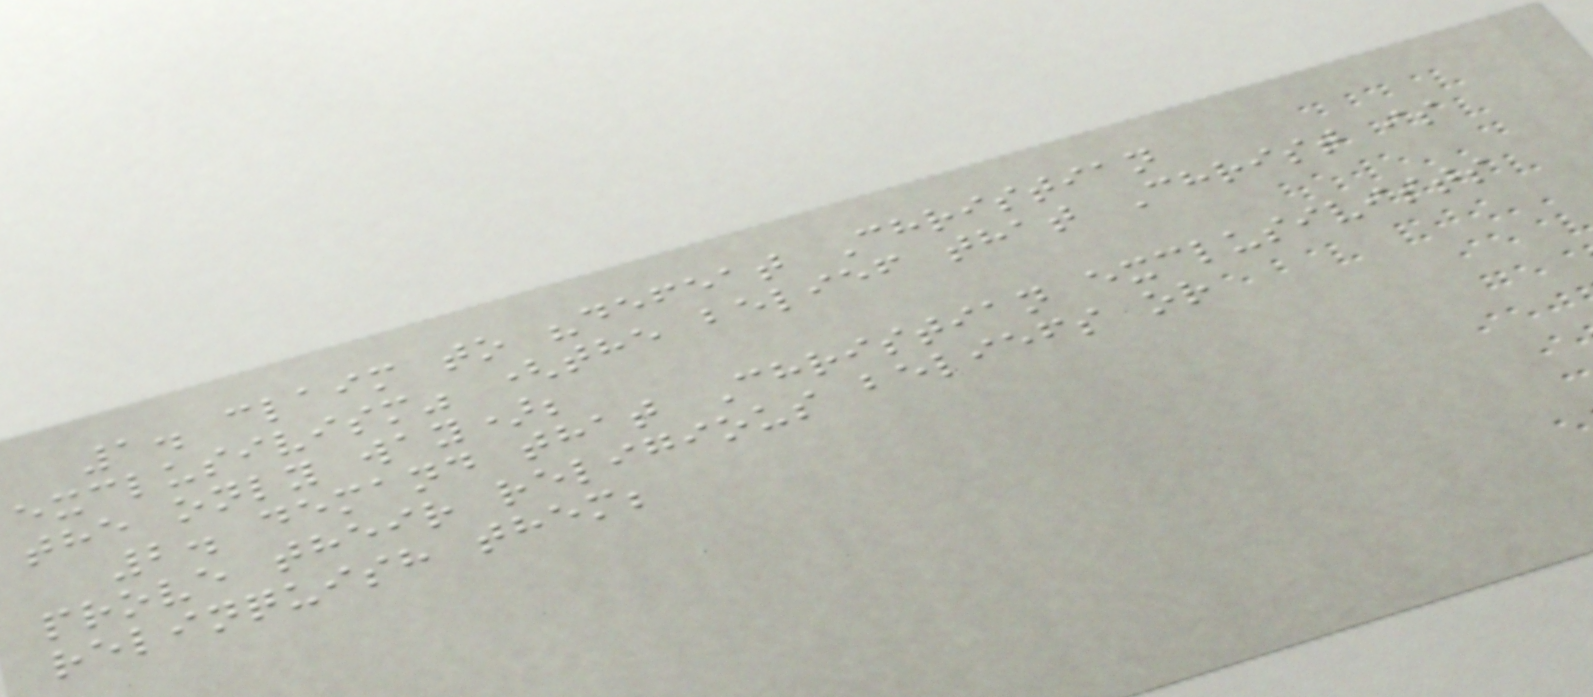1. claim to "defeat Christian
exclusivism" (the belief that Christ is
the only way);
2. demand that Christian exclusivists
prove their religious beliefs or
relinquish them;
